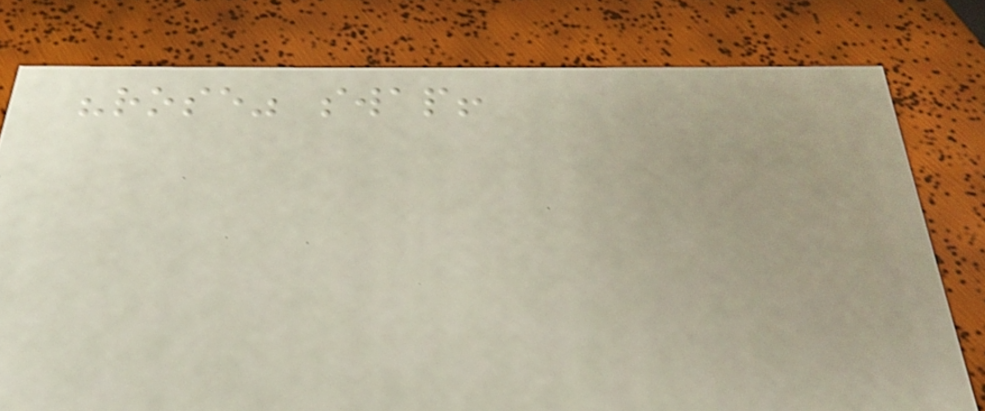"rose" swap!
